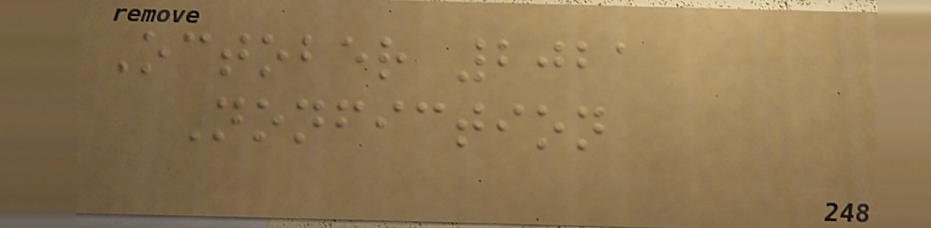October 2021
Nonfiction
